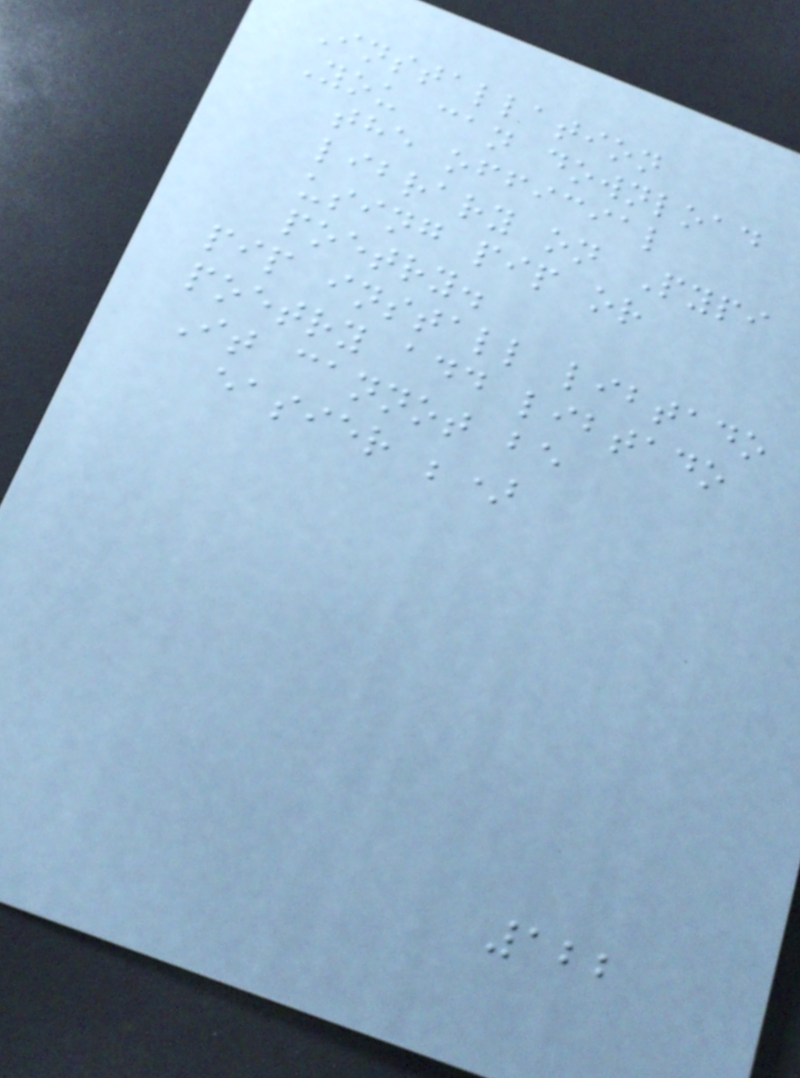Installation
You can download
the official
library on Pypi
using pip or
poetry.
pip install libtado
poetry add libtado
It cannot be
easier ;)
122
